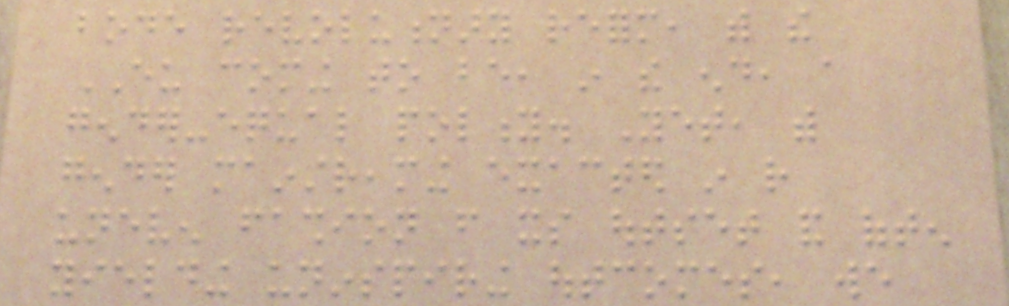bode revolutionary reform, with the
EU coming to be, in the end, a
gender-equal polity. Yet, with
gender mainstreaming exacted in rather
uneven fashion from its outset and often
yielding uninspiring outcomes, we
